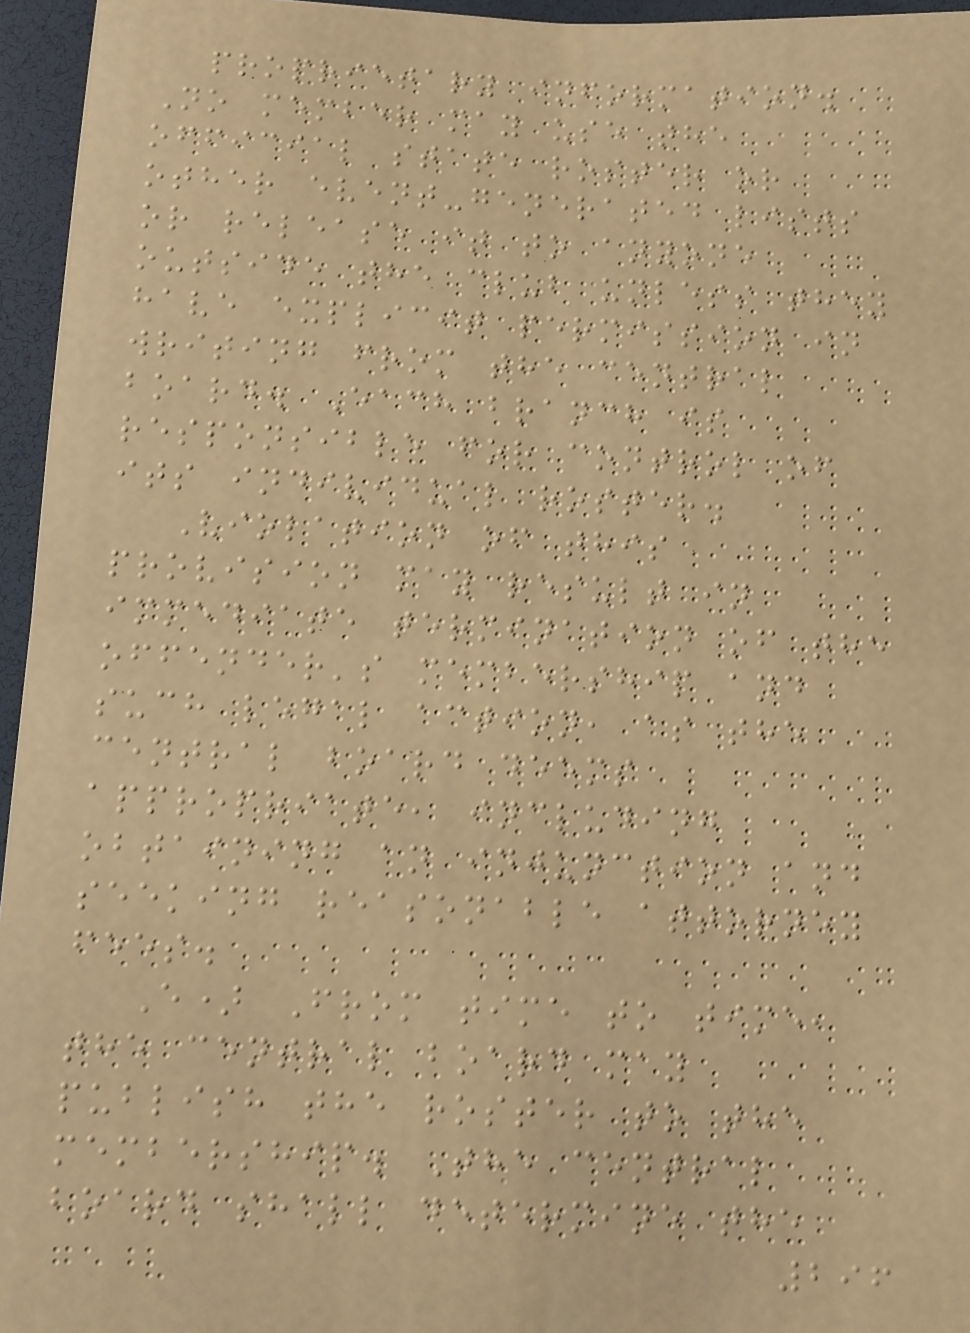proprietary information.
No member may use the
official state roster or
other event-generated lists
or release it to anyone
outside the club unless they
have explicit permission in
writing from the central
board. Each branch is
responsible for control of
its individual roster.
Violation of this
provision may result in
immediate termination of the
offender's membership and
such legal action, as the
central board deems
appropriate, including
obtaining an injunction and
seeking reasonable attorney
fees.
E) From time to time,
the central board may
publish the roster to the
membership. The central
board shall determine the
296
